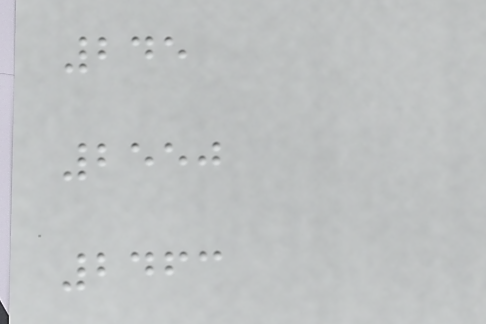245
2550
2463
